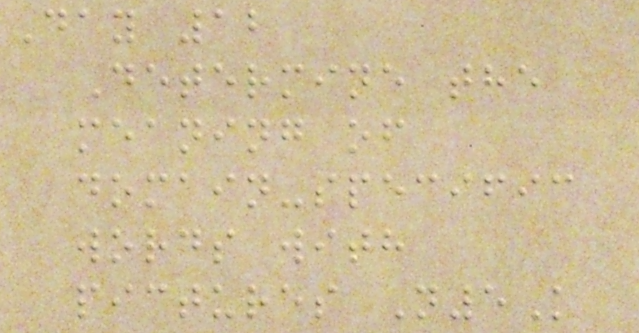Day 12
Determine the
meaning of
domain-specific
words with
pictures N5K
